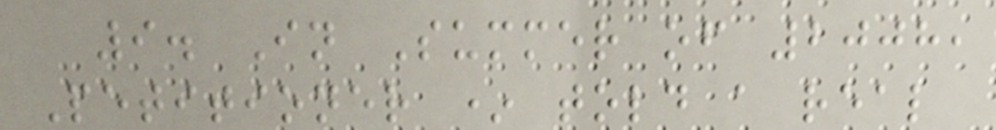9. In Summer of 2008,
Petitioner * told a real
